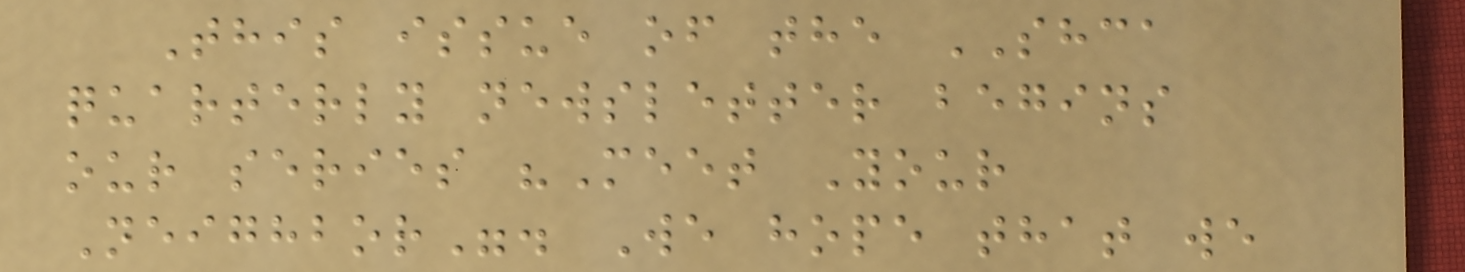This issue of the SHCA
quarterly newsletter begins
our series "Meet Your
Neighbor". We hope that we
